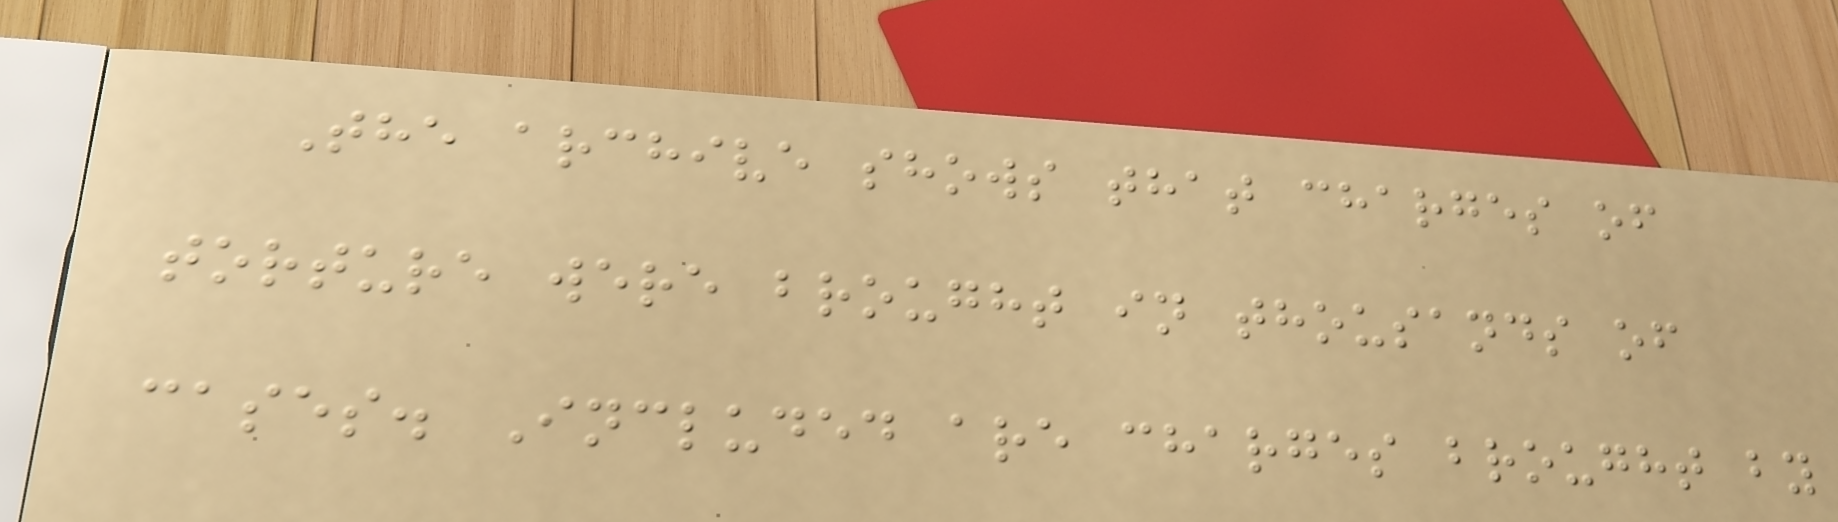The archive shows that charges of
torture were brought in thousands of
cases. Included are charges brought by
